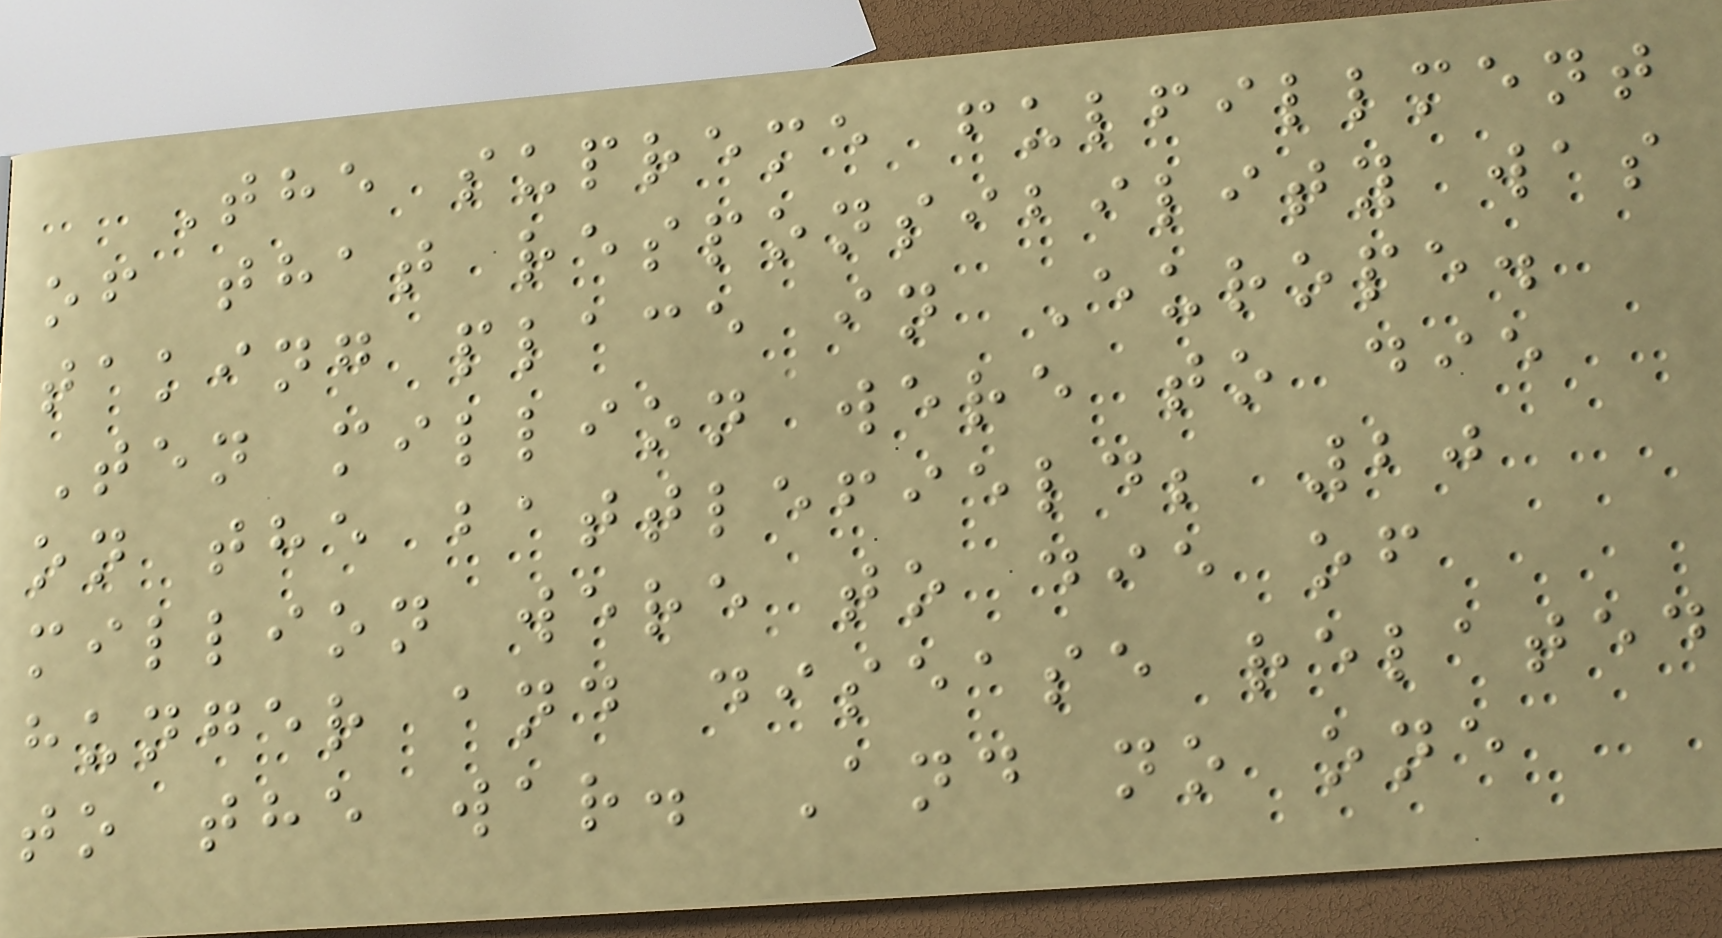The supreme fulfillment
of that responsibility was
taking place in Europe.
Ten million were to die
on the battlefield; 20
million were to die of
hunger and disease related
to the war. And no one
